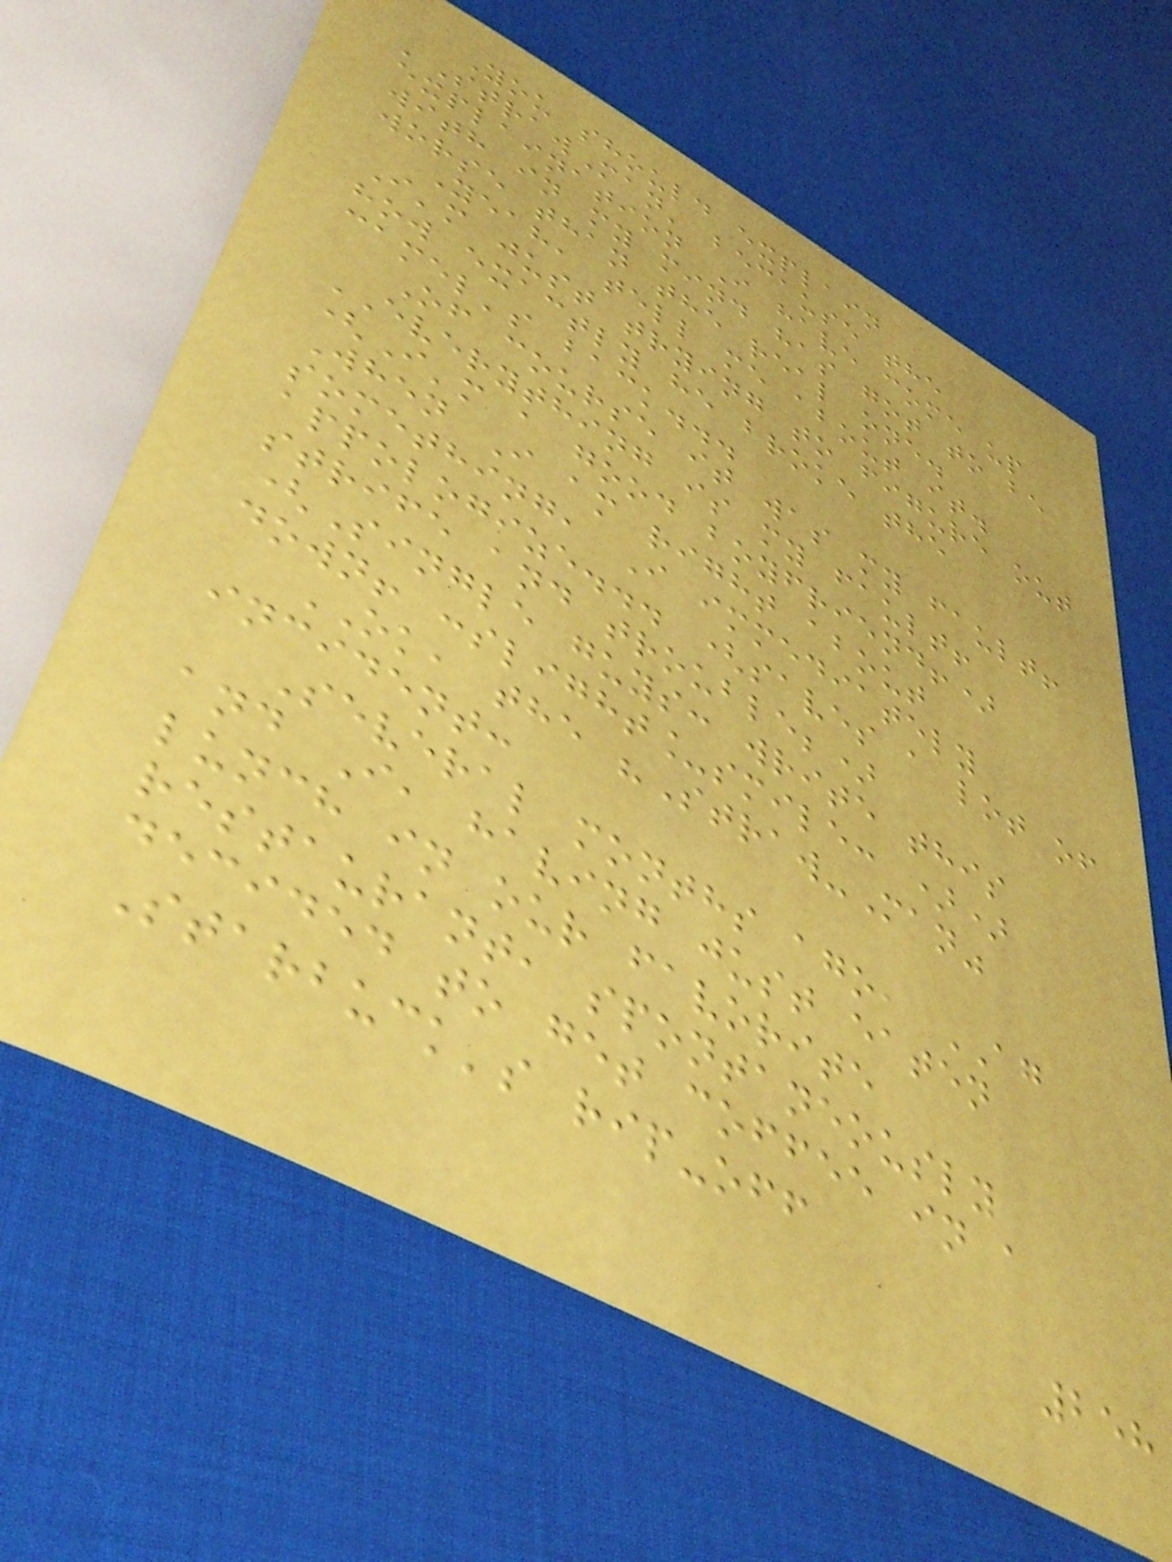You should explain
'StrawMan' because the
explaination I have come up
with in my mind has got to be
worse than the real one.
Yeah, tell me about it.
I'm just trying to figure out
how exactly he broke the
camel's back...
Of course it was my fault!
EVERYTHING is my fault!
(I'm a good boyfriend!)
When I am right about
something, I immediately
appologize... (saves a lot of
strife and trouble;)
(Single guys: write this
down! :slight_smile: ))
OK, the "Straw-Man"
incident:
Several months ago, AG
and I, having just eaten
lunch in our favorite
restaurant, spontaneously
decided to get coffee in a
Starbuck's rip-off
258
